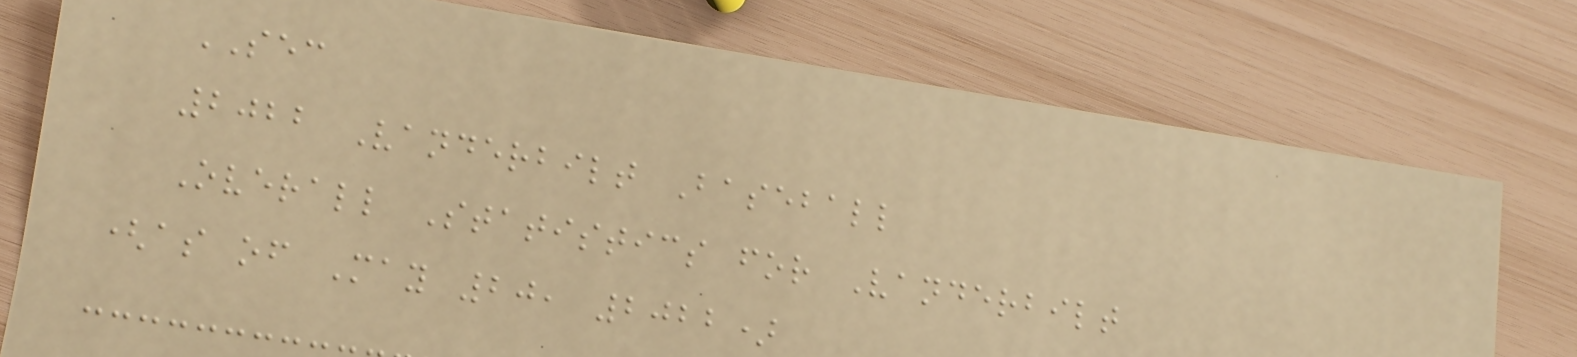SEC
2022 Vanderbilt Baseball
Overall Statistics for Vanderbilt
(as of May 20, 2022)
